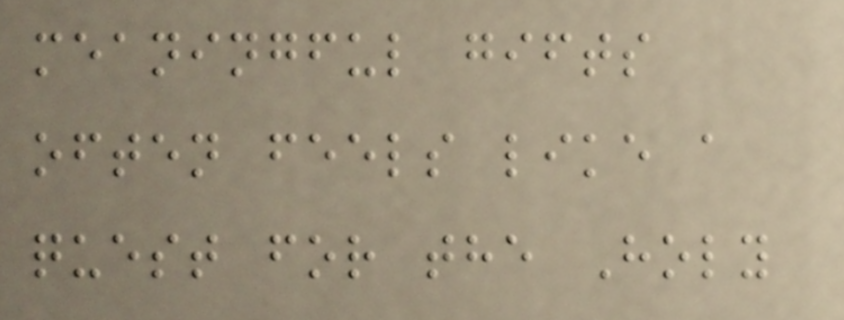meaningful gifts
often feels like a
quest for the Holy
